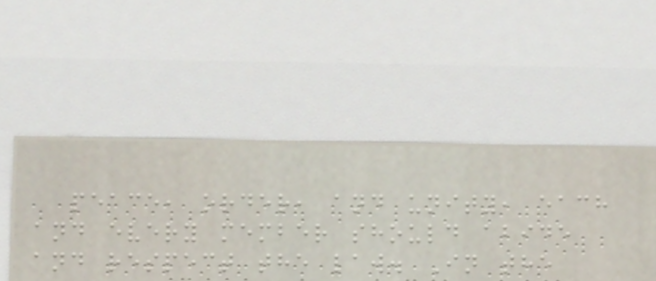peace, order, and unity, each
and every member should abide
and respect the law. In the
